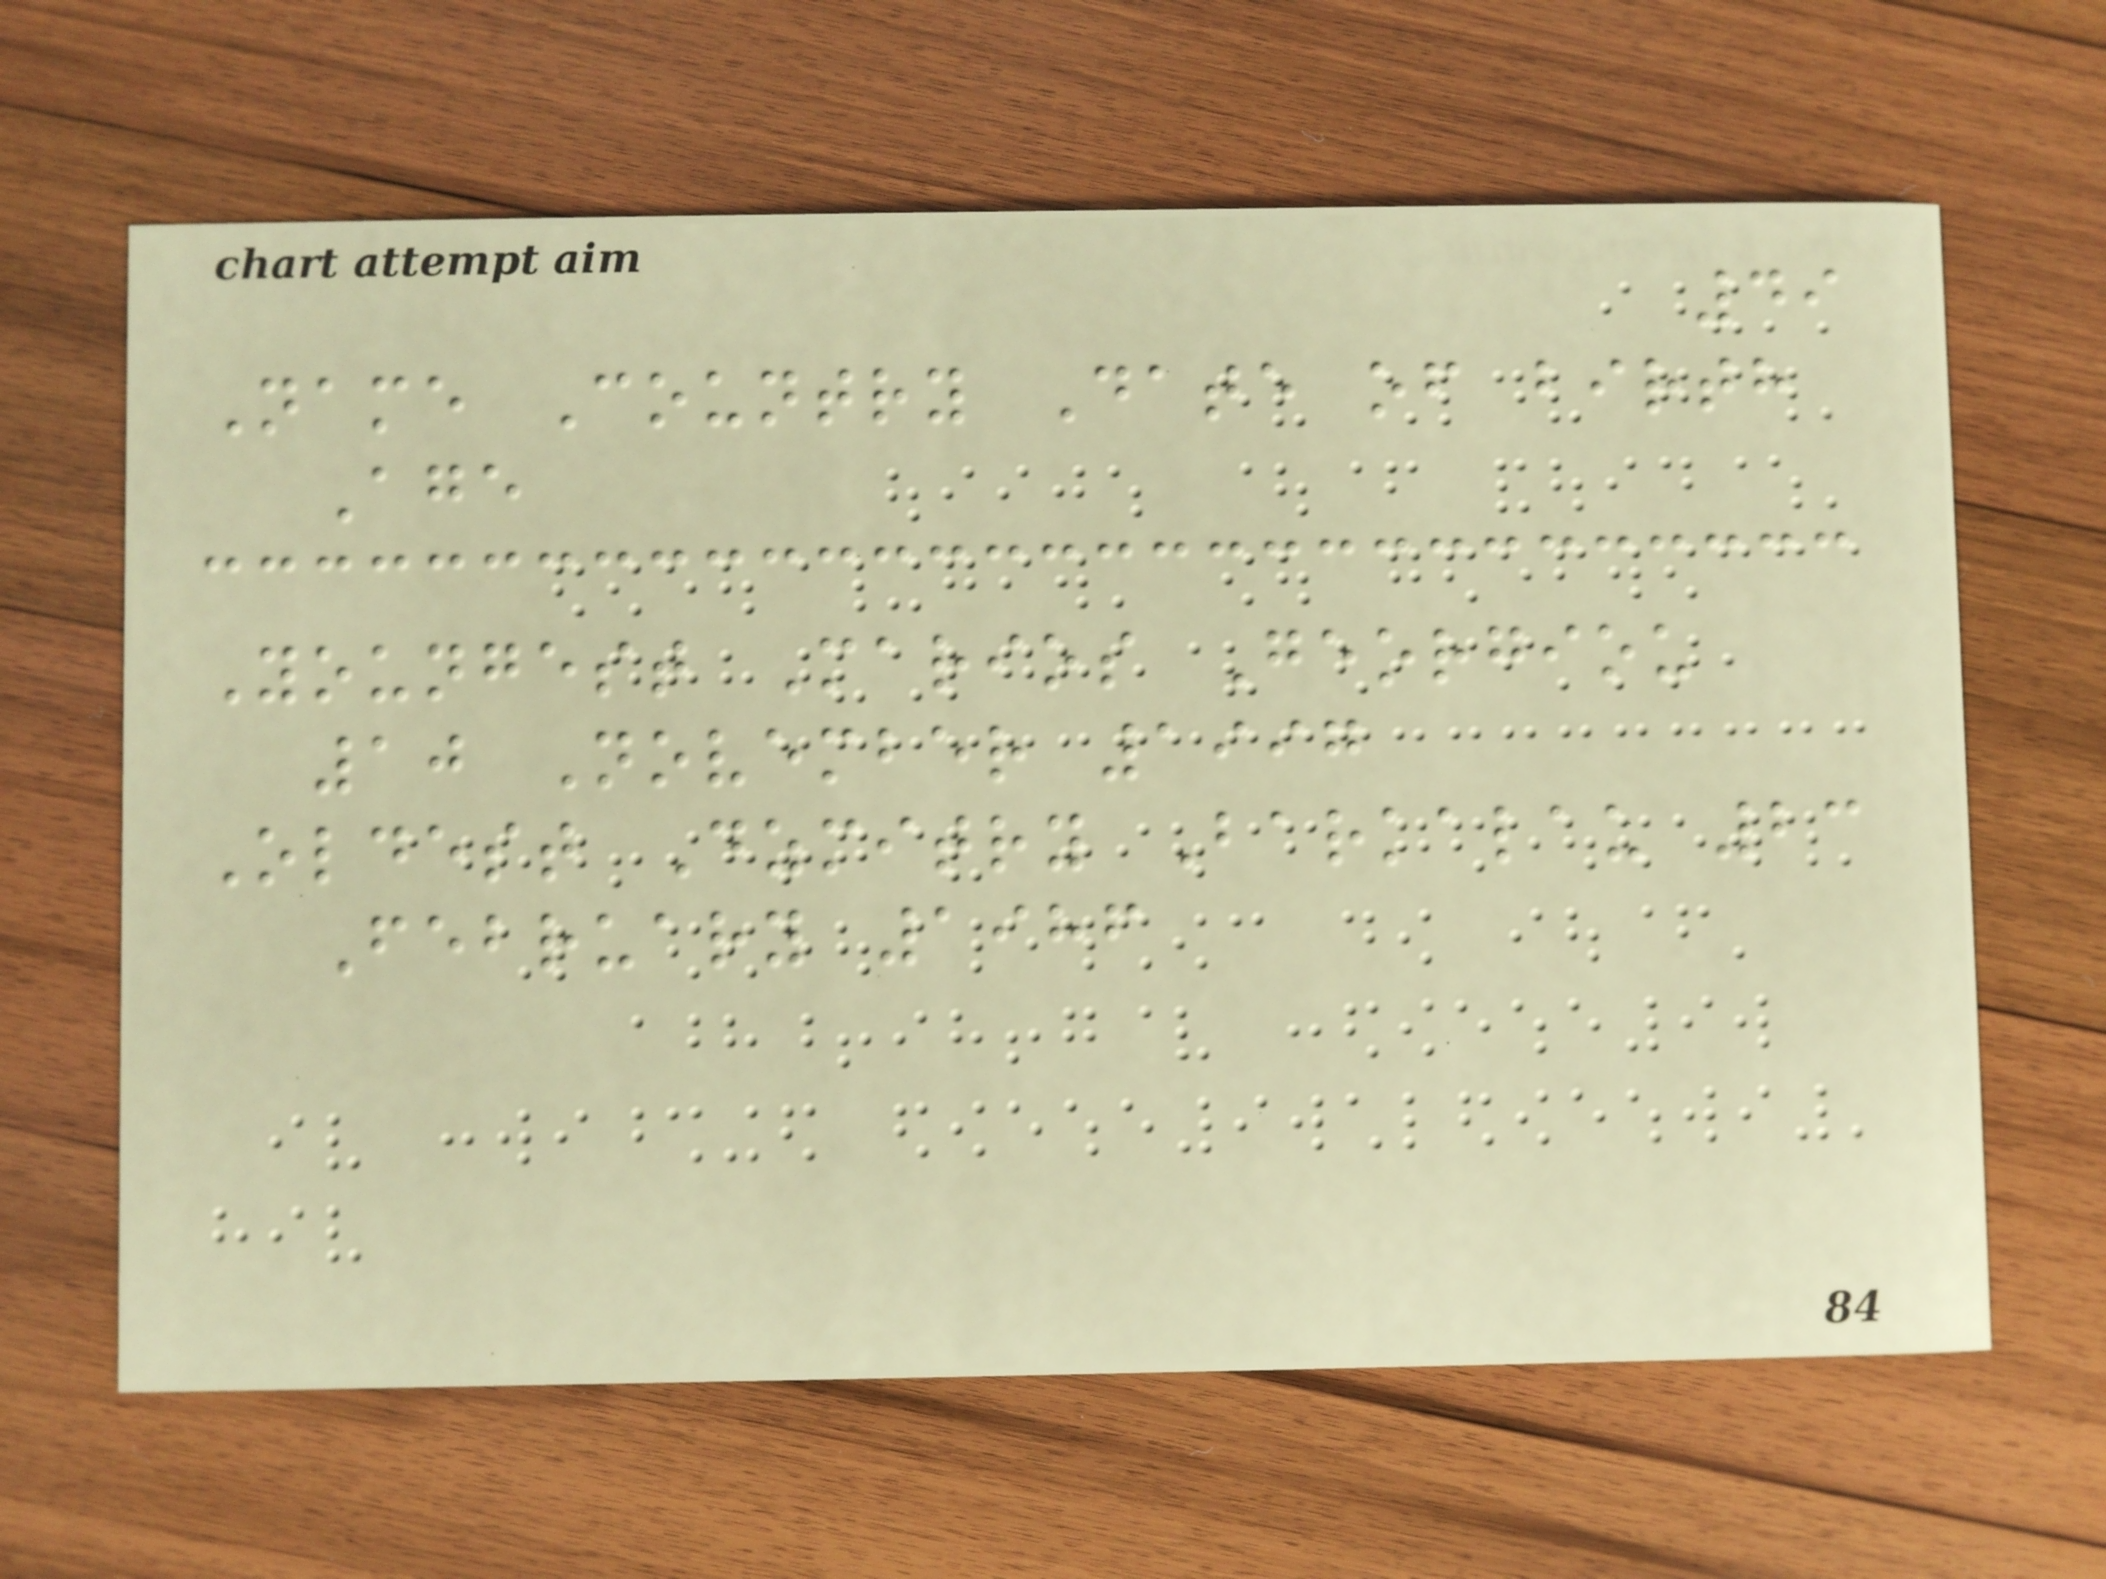49
Name Country Date of birth
Age
Youngest Marios Georgiou
10 November 1997
Oldest Dzmitry Barkalau 23
February 1986
